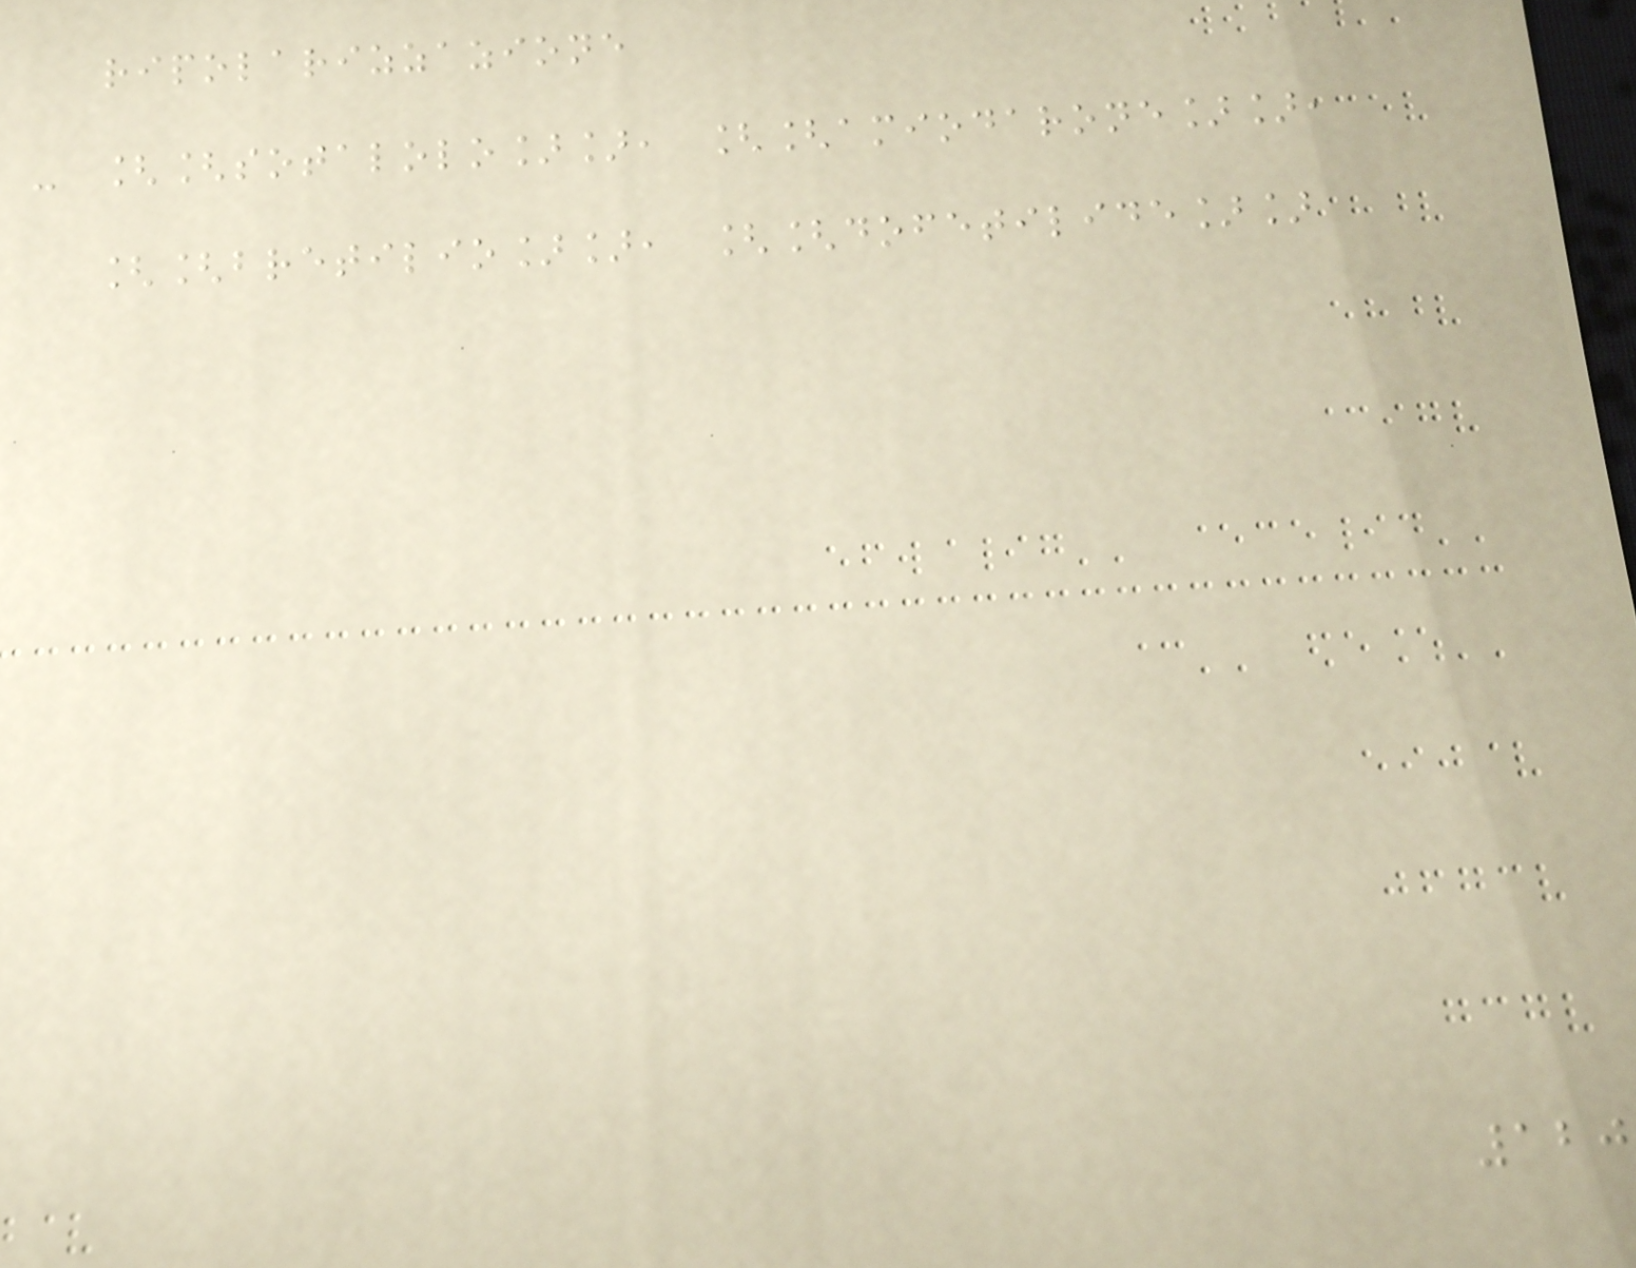ripolarizzazione
- [[sotalolo]], [[amiodarone]],
[[bretilio]], [[dofetilide]]
120
